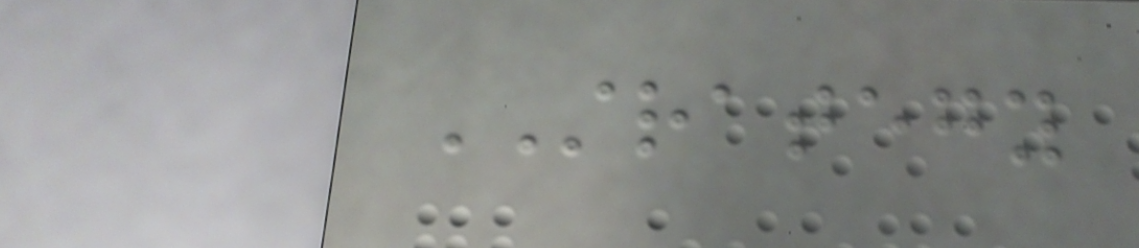STRATEGY
